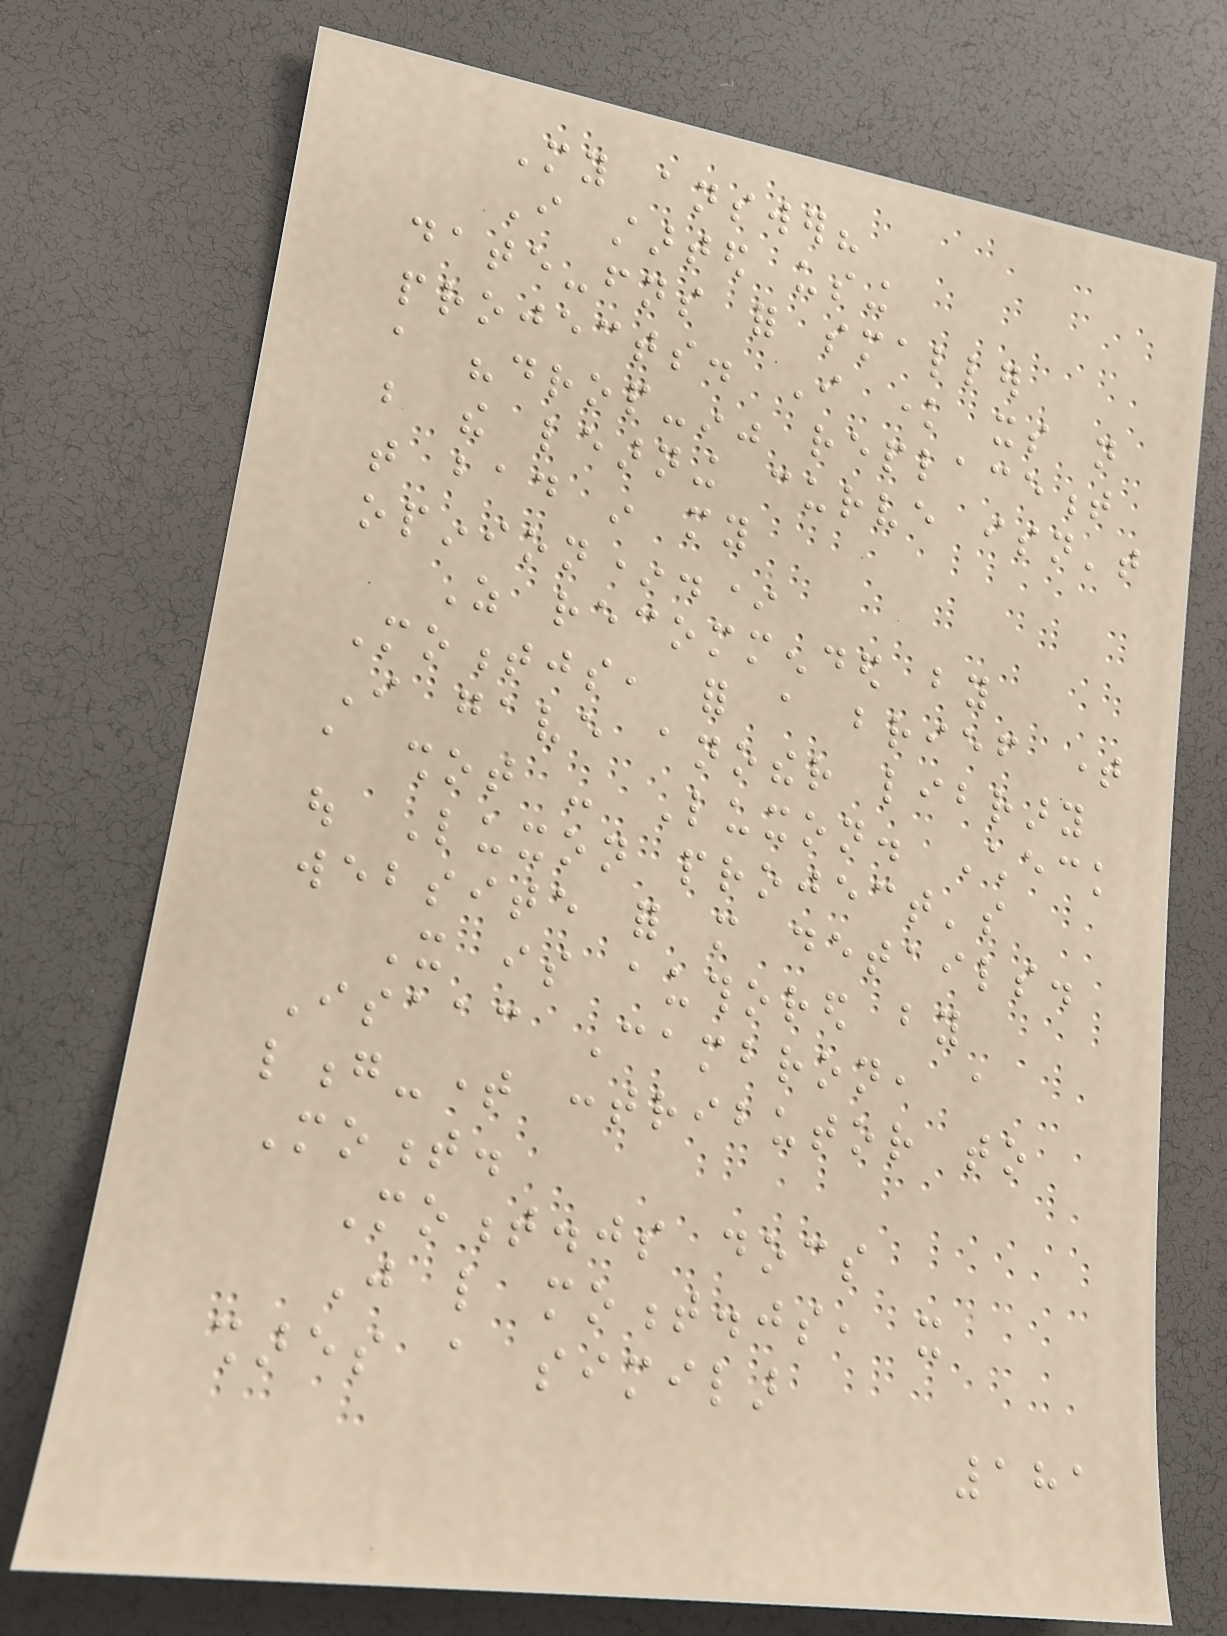My answer?
I started using
date-fns for smaller
projects. I know its not
a "drop-in" replacement
but the learning curve isn't
that bad in my
opinion*.*
As recommended by
Momentjs, for a brief time
I gave another library
a shot - Luxon. Check
out Luxon project's
website for more details.
It is authored by
Isaac Cambron, a
long-time contributor to
Moment.
Moment.js docs
Just like moment.js, it
shares a similar
181
